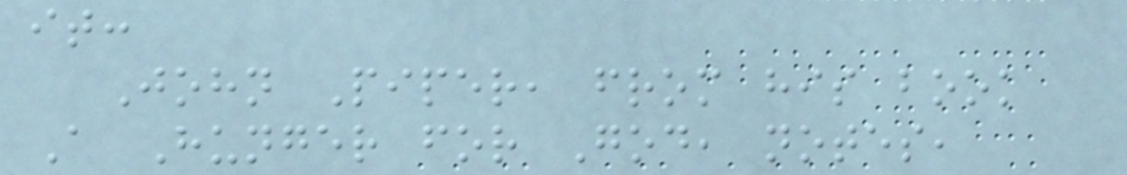it:
John Piper, from his book
A Hunger for God, notes,
